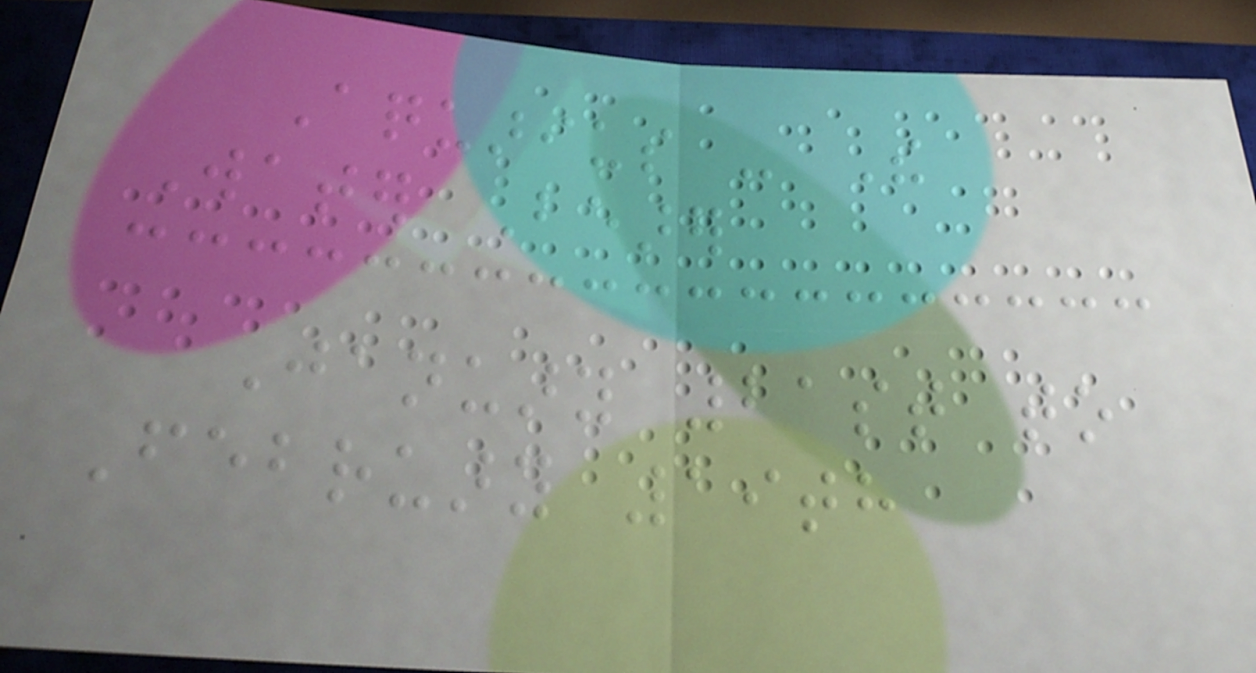Aquarius - The
Water Bearer
January 21st to
February 19th
